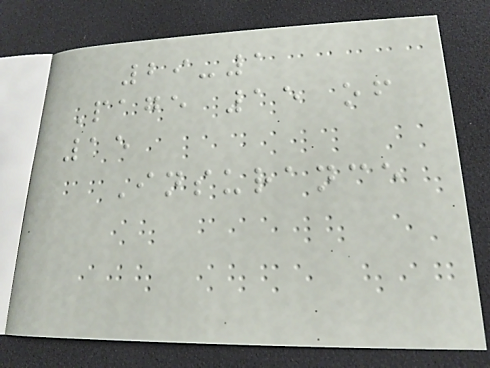29-1
Page 15 of
15
Insurance
